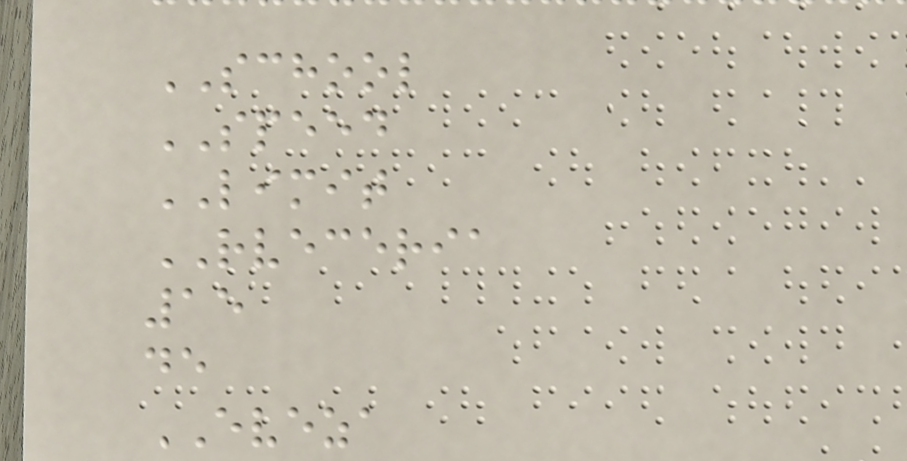SCHOOL
SPEED
LIMIT
RVECERIA
15
de
EVEZA
